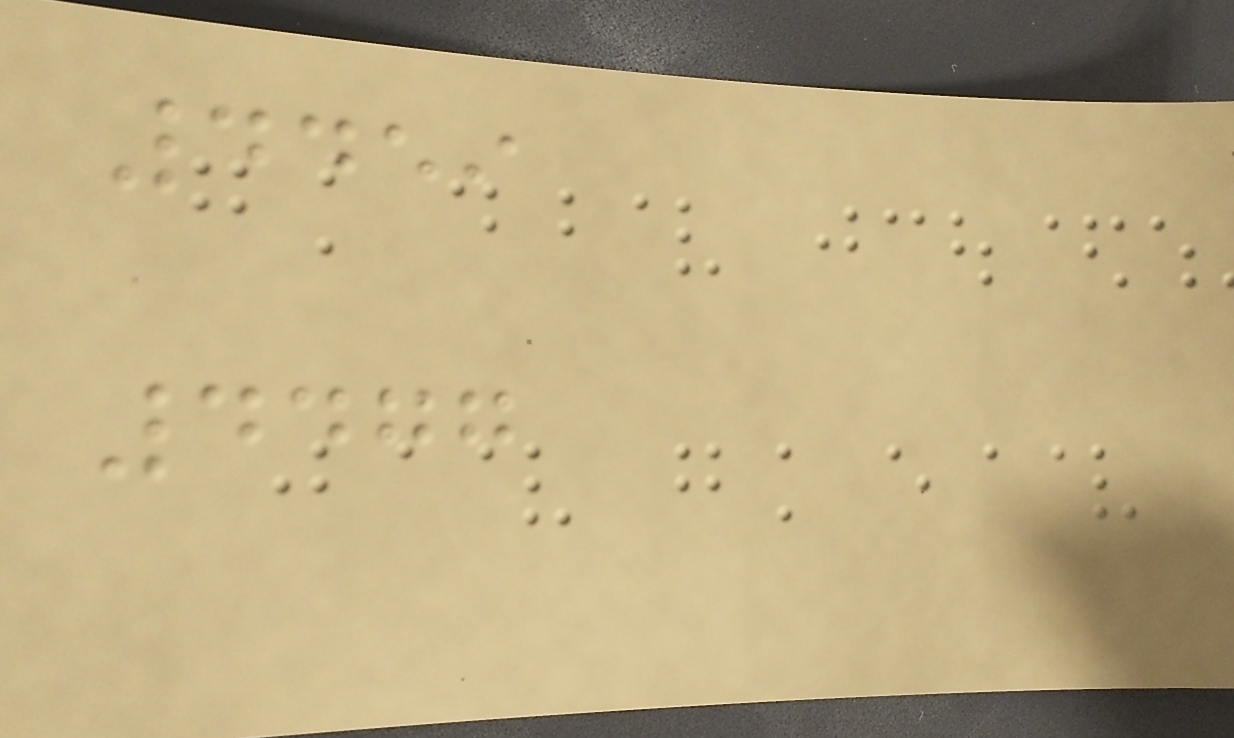4459
4477
